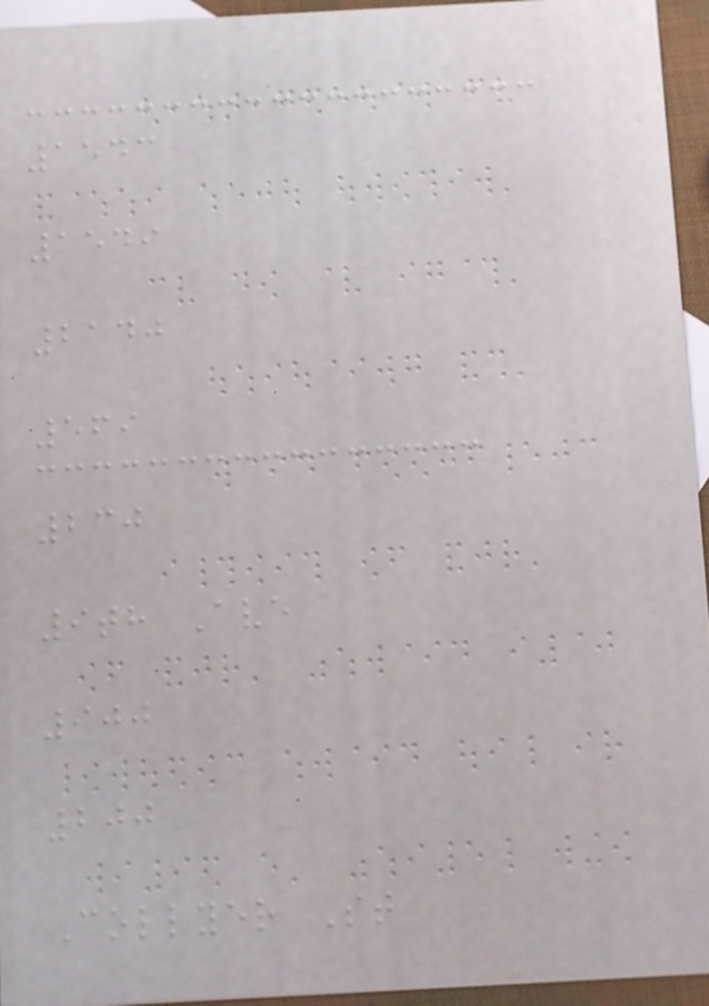1543
1549
2140
569
230
9th Ave
900
200
Collyer St
